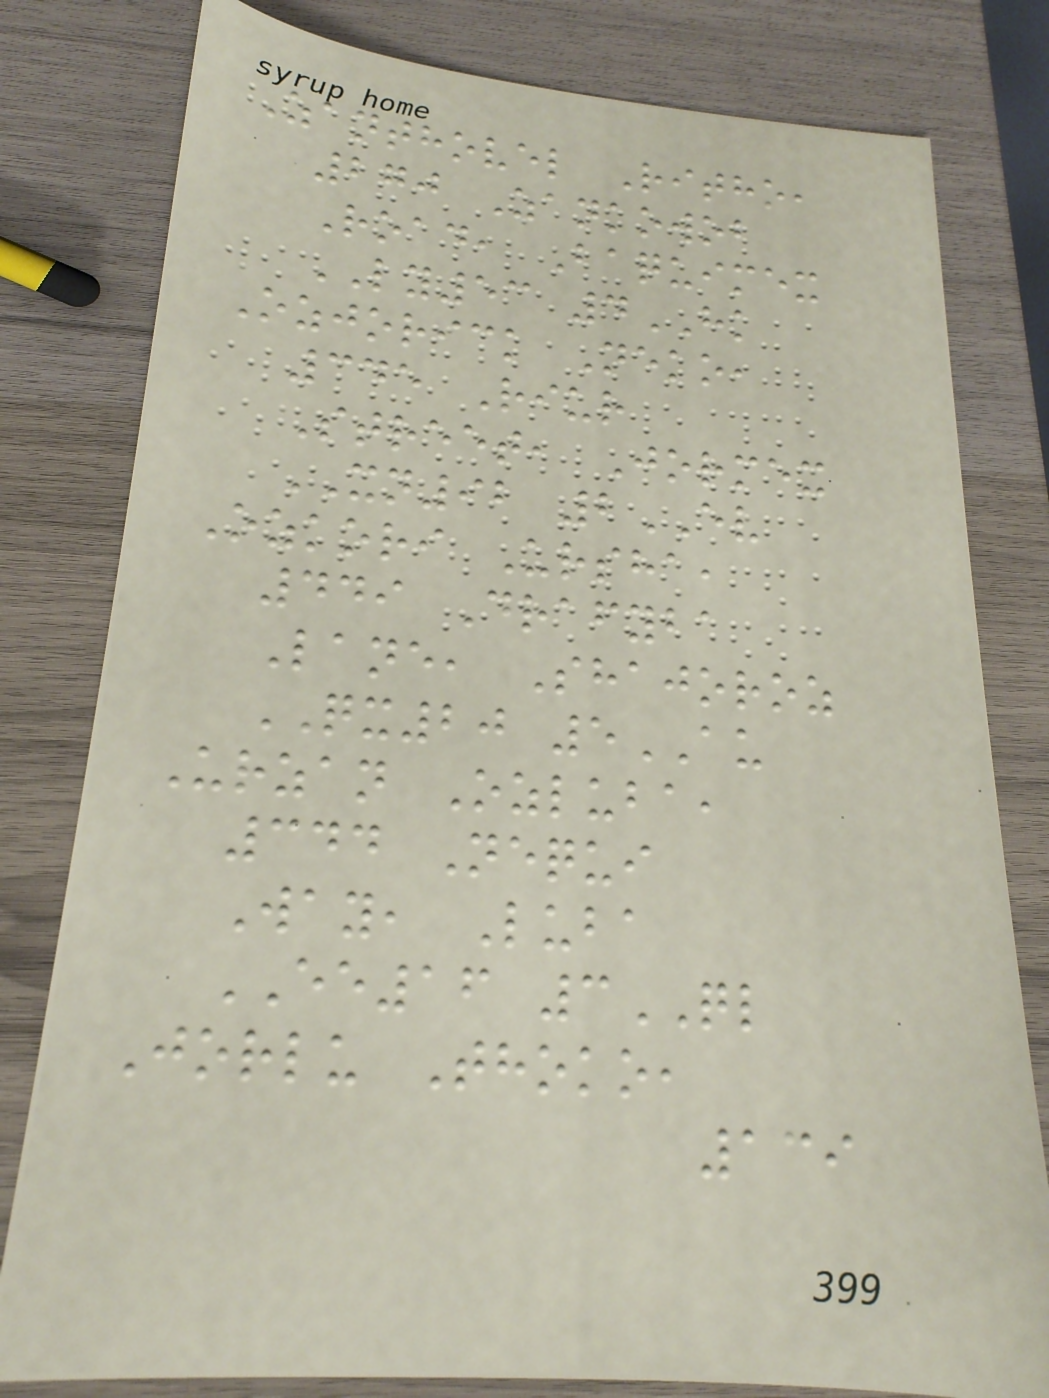Zanthovel Ritho,
270 Zankowob
Road, Baquimex
LY53 4HK
Ozjorick Neko,
345 Riur
Street, Jormex
XN92 2EV
Ozkori Ursha,
449 Drafyba
Lane, Shajoroz
QX20 5AU
Urzan Ozluba,
344 Nequi
Way, Luba
EE16 3QL
Jorlu Thoko,
139
